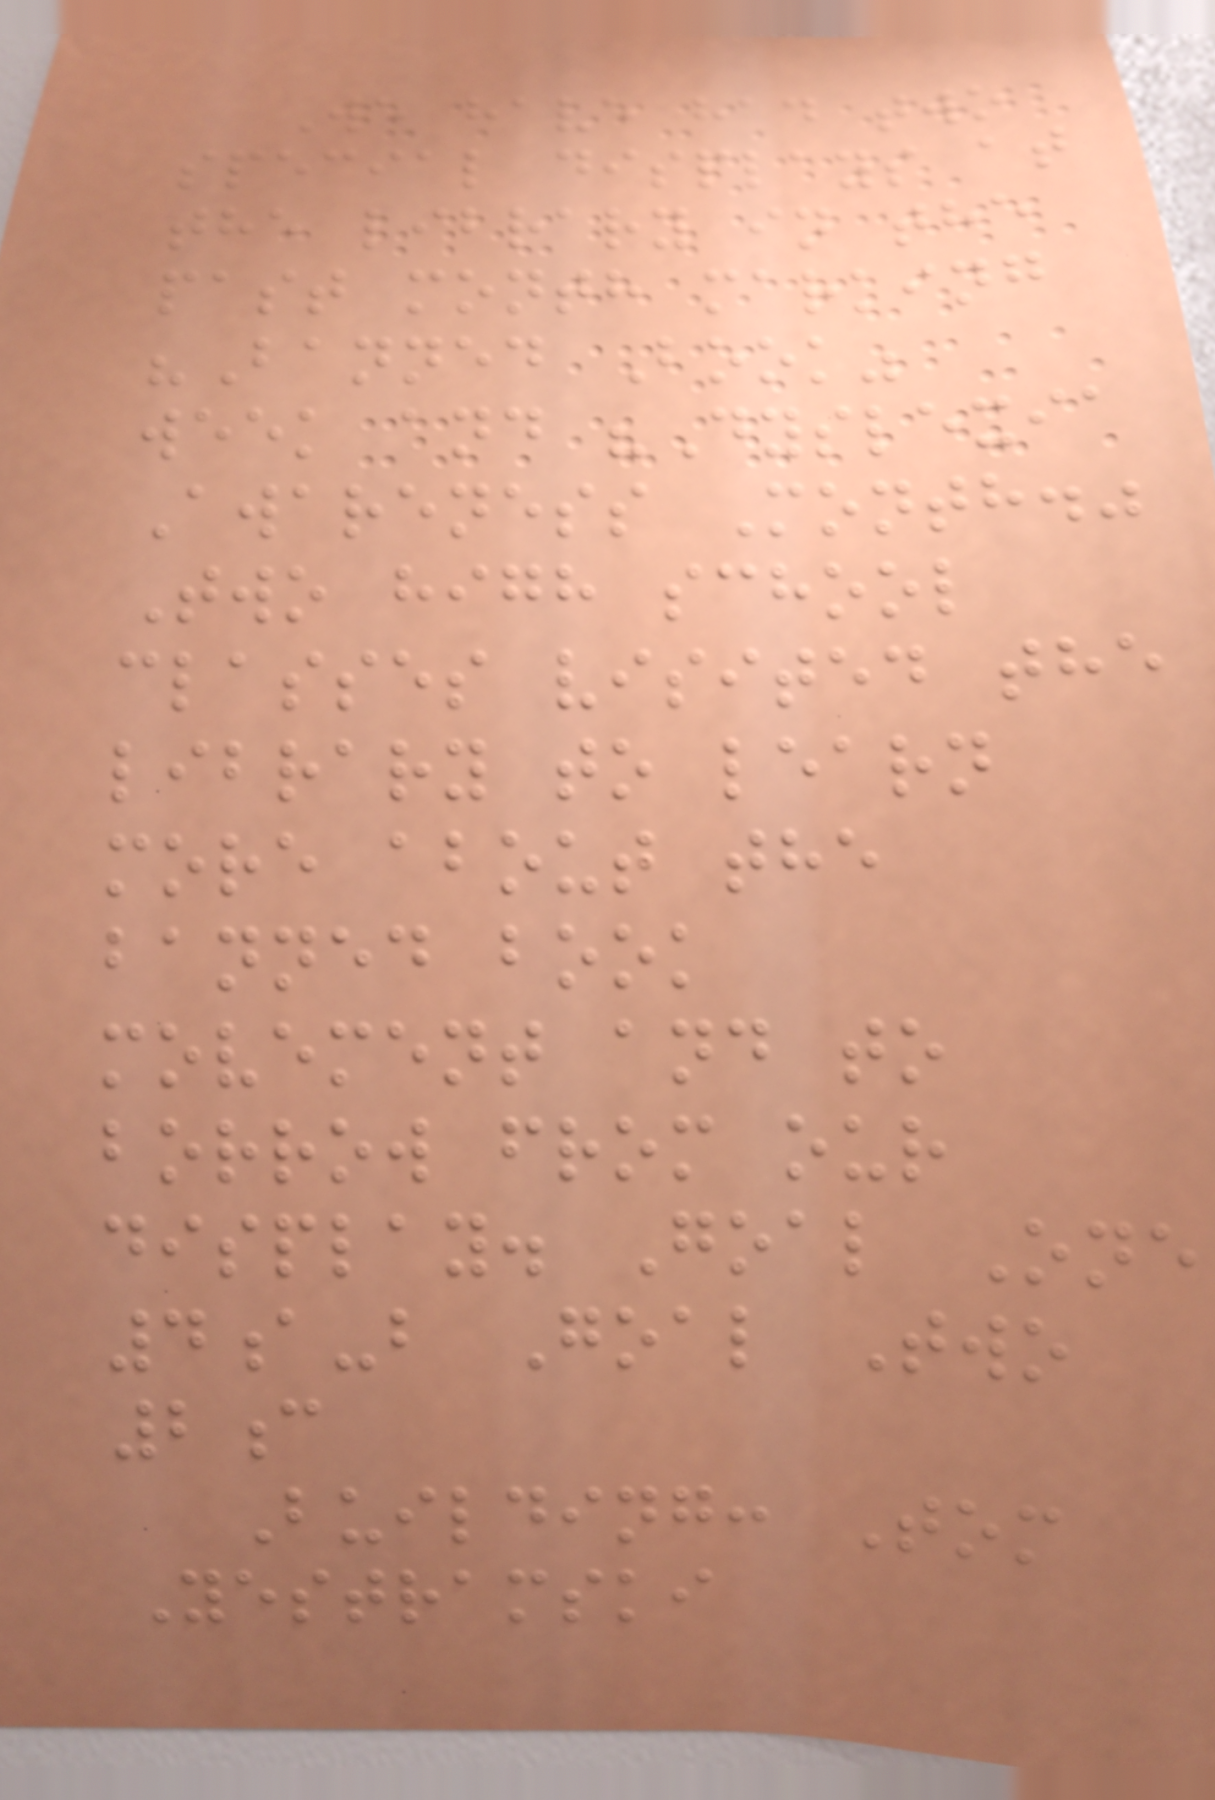We have had two
special displays at
the library in the
past month marking
"Banned Book"
week and "Dyslexia
Awareness Month."
Two high school
classes visited the
library to learn
more about the
banned book
movement and to
borrow from our
display. Goal One
4a-b Goal Two
2c
Building: Tom
Yestramski
